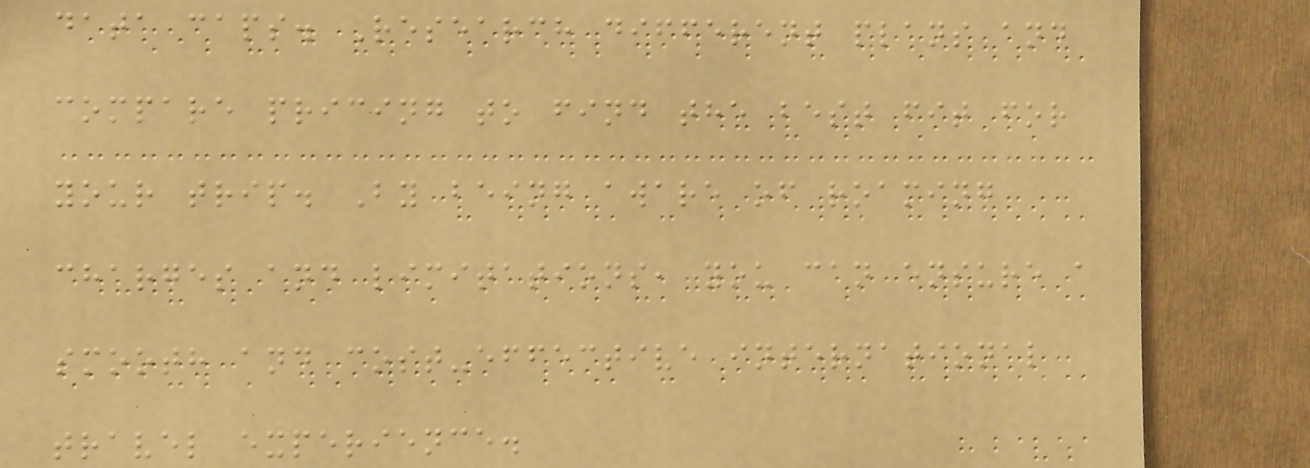data caps. Research different plans and
compare pricing to find the best fit for
your trip. By being aware of roaming
charges and limitations, you can ensure a
smooth and cost-effective international
travel experience.
